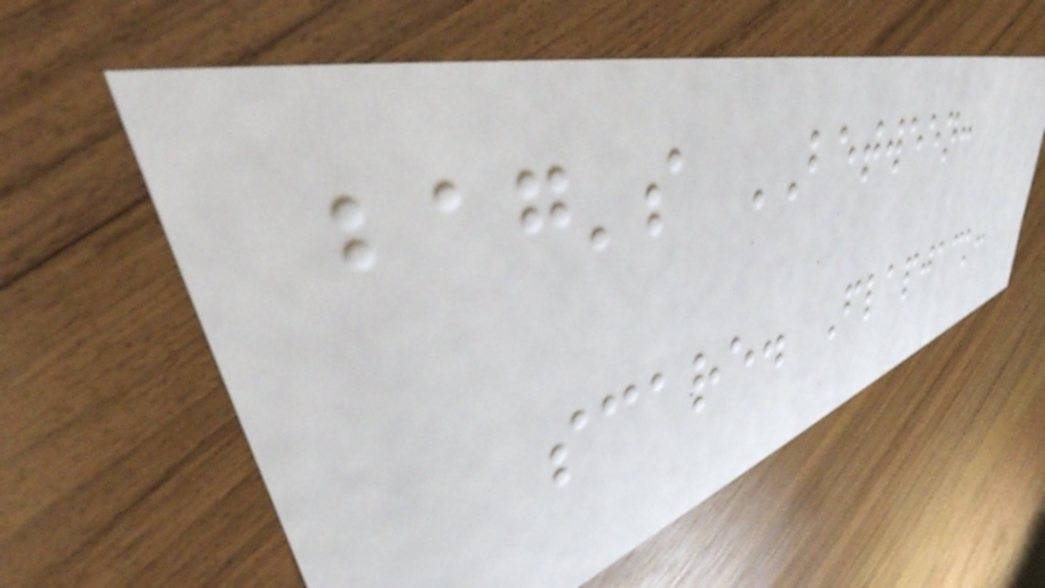bag's BETWEEN:
scare. Flapjack:
